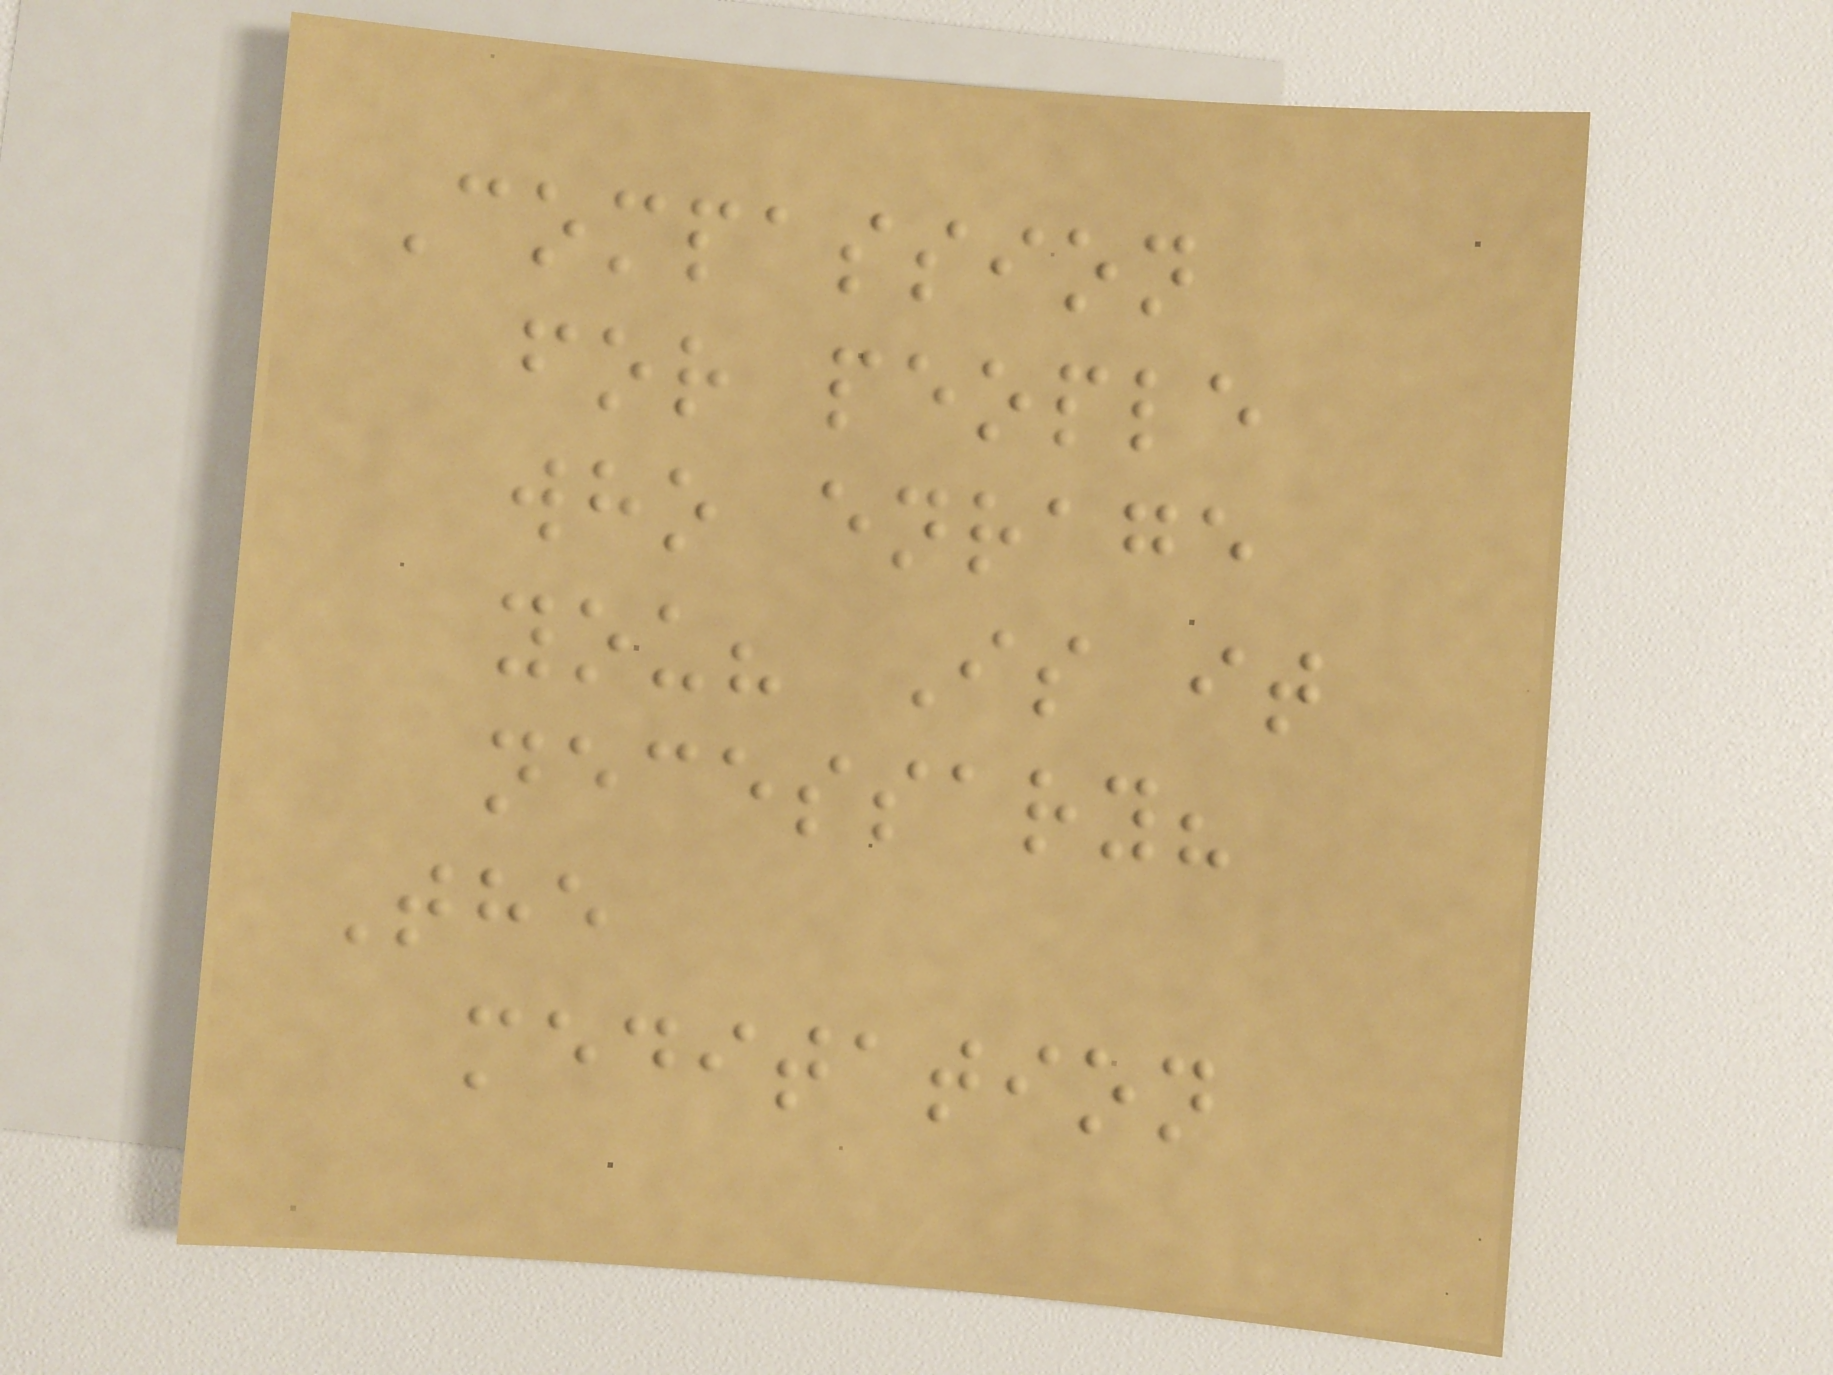Compassion
for people
who enrage
you? Is it
necessary?
The
meditation
